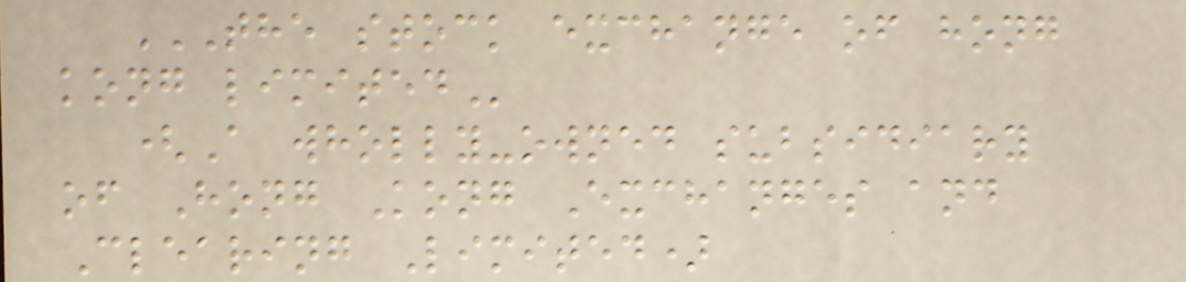THE STOCK EXCHANGE OF HONG
KONG LIMITED
(A wholly-owned subsidiary
of Hong Kong Exchanges and
Clearing Limited)
